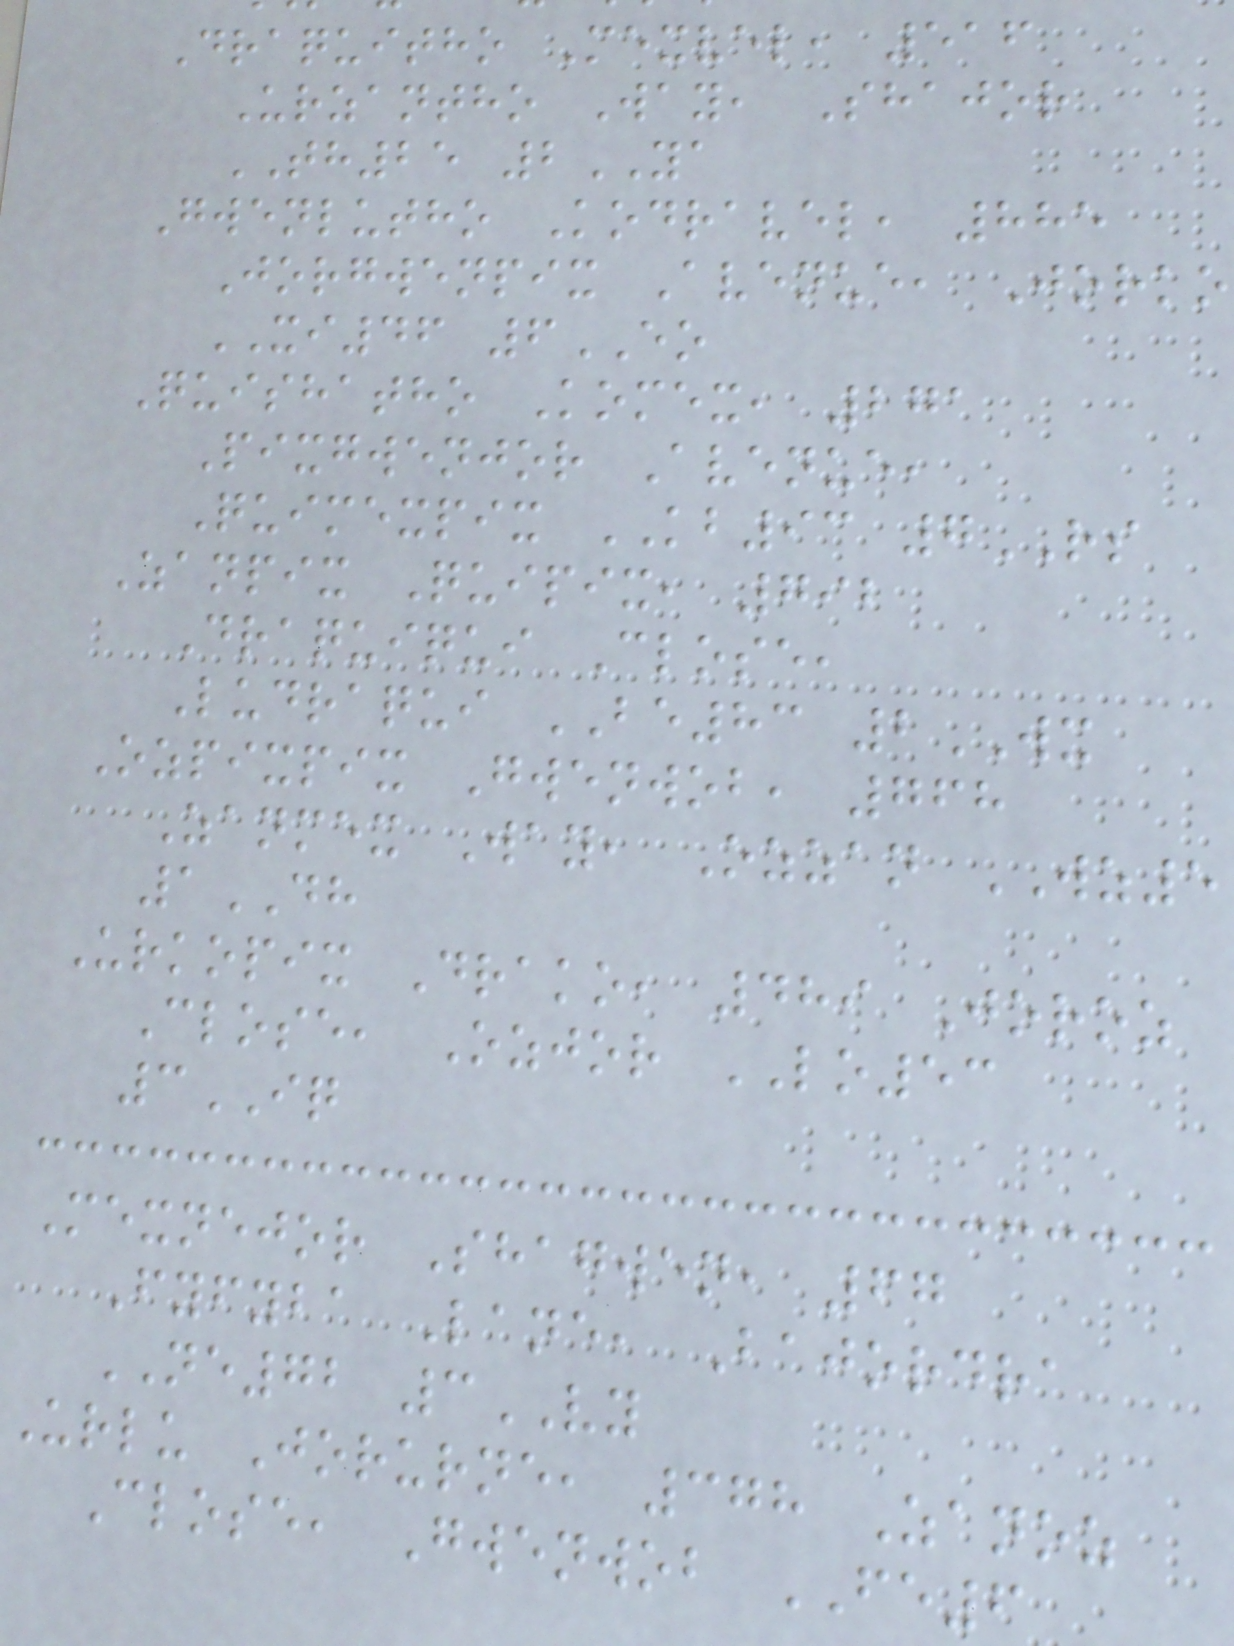Draquitho Mexvel, 516
Urzantho Way, Shajor
TH25 2YA
Gwenlutho Kodravel, 885
Jorgwenpix Avenue, Jorko
XI46 6EO
Quishatho Komex, 271
Pixgwenjor Avenue,
Quimexpix KB93 7RS
Zanpix Quipix, 792
Draquiqui Close,
Ludraqui BE83 2WX
Ozpixpix Gwenwob, 768
Zanmex Way, Ozzan WZ5
1DH
Urkopix Drako, 489 Joroz
Close, Ozjor LO53
3IQ
Mexnejor Shagwen, 67
Fyfyba Lane, Bajordra
NE72 3VY
Urlu Jorurne, 378 Zanoz
Close, Gwenwob FE6
